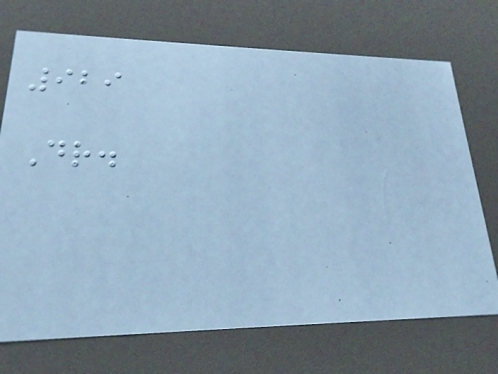929
Dr.
